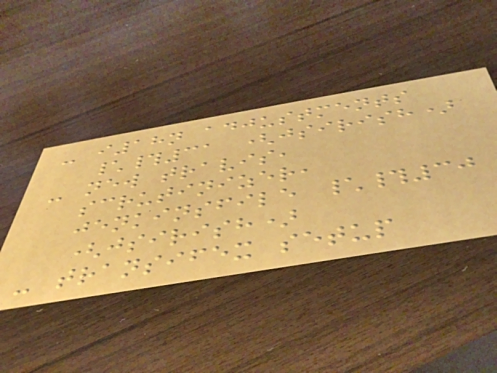- i18n adjustments
\#31 (jsirish)
- new travis,
scrutinizer,
jenkinsfile \#30
(jsirish)
- transifex setup
